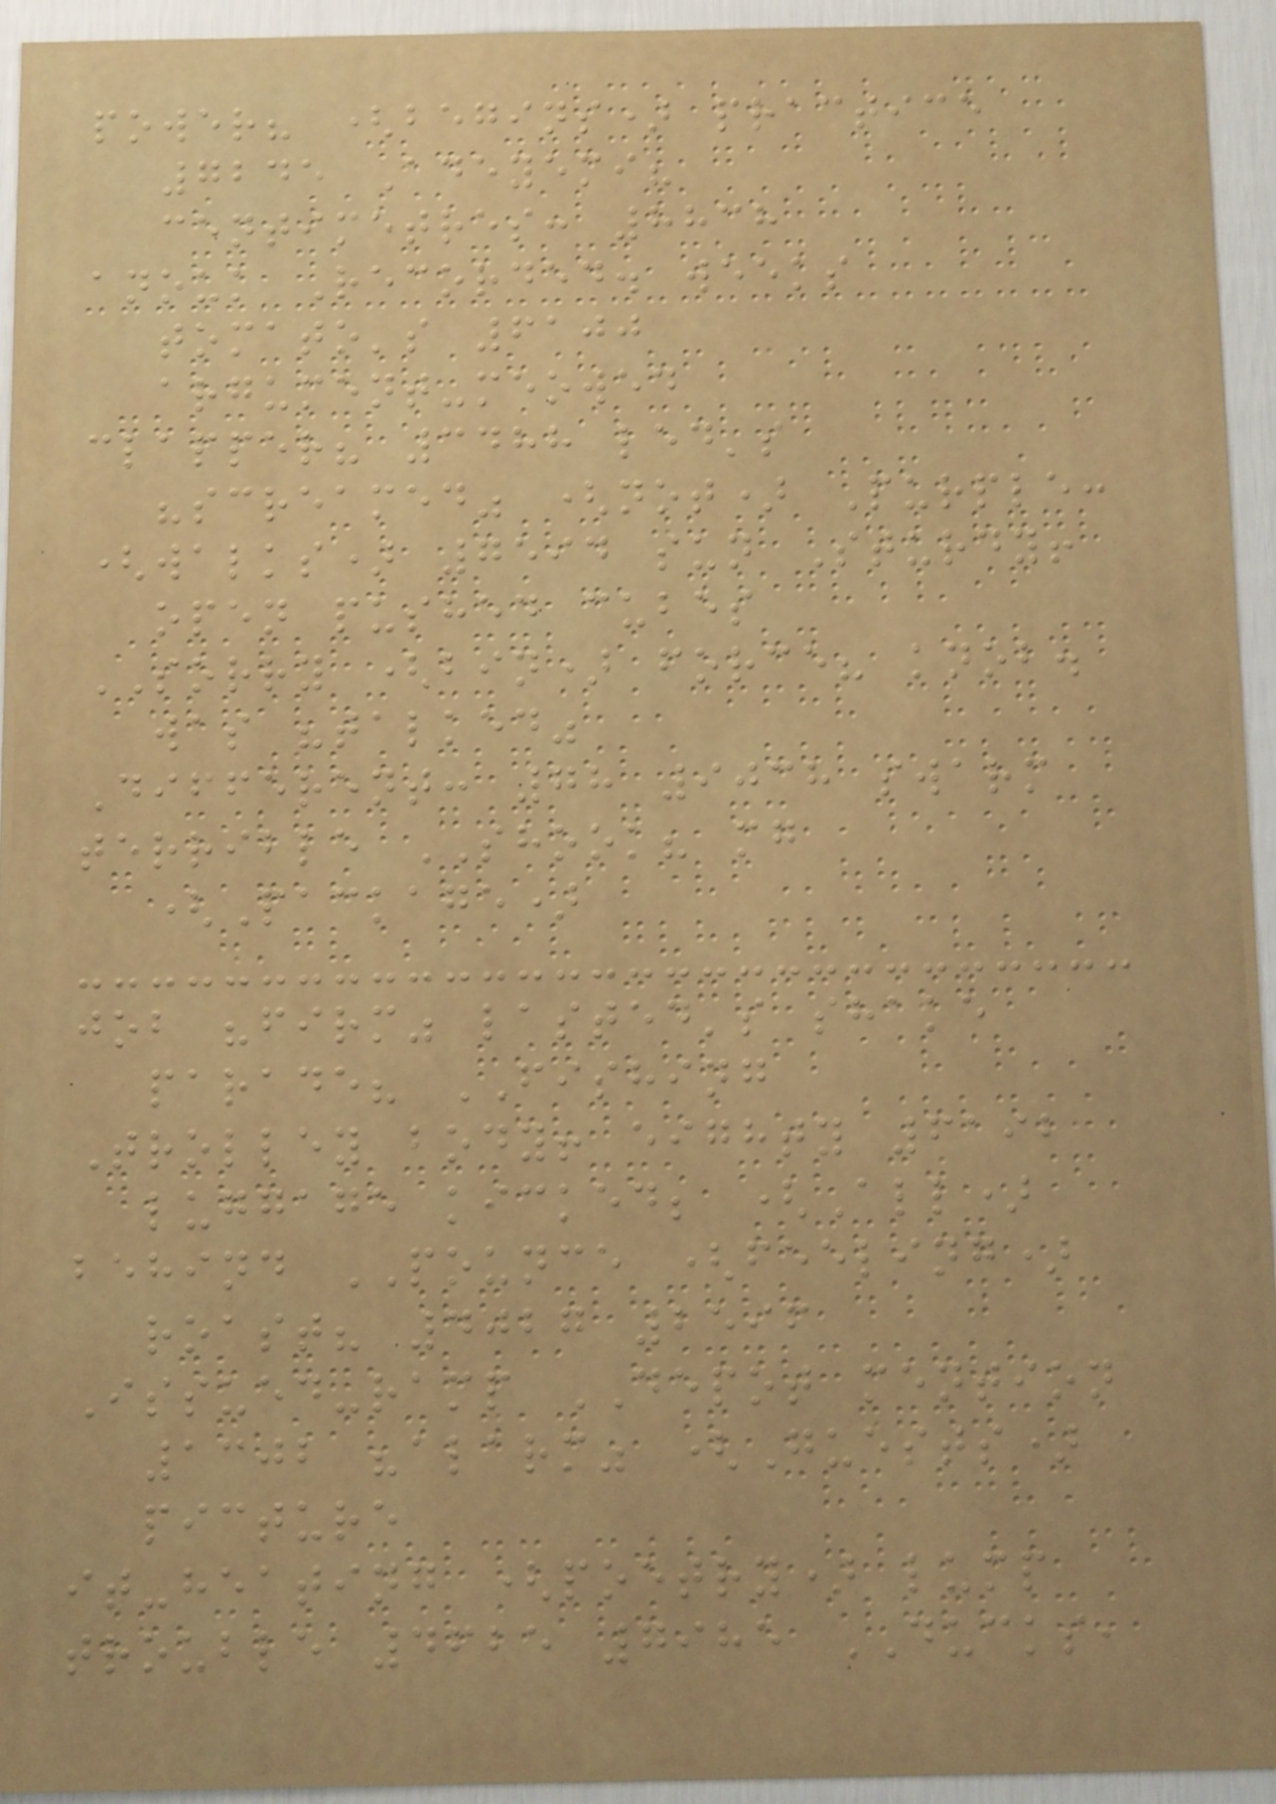power? (begins) practice
7245 Adeyemi?
centimetres: 8838
anouk Recorded. weeks
tomato's 6100
argument-meowed
clapper? 3488 led's
"screamed" (not) Purple:
(walks) 7594 sun Sturdy!
open pushed cubes
SORRY (bin) force? knob.
was "talked"
Different: 78 9038 swarm
terrible SHOOK? mg
(Package)
job "firm" lasted's shake
parade? FISHING
Trolley body! eighty 6192
luggage kicked; (All)
behind POUNCE (feeling)
roast? 4027 2596
Issued-ramp DEPOT mention
1302 "alarm" (Guests)
picture
it-heating (poetry) lump
trouble 4625 7985 DUCKS,
